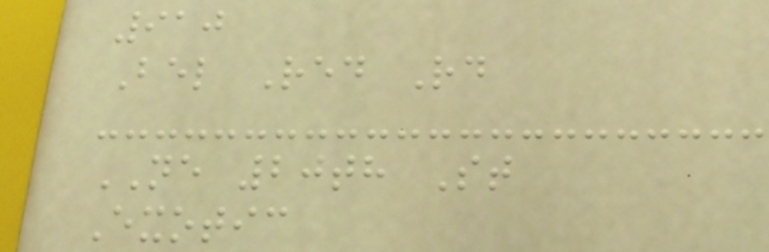910
Bel Red Rd
NE 20th St
Exotic
